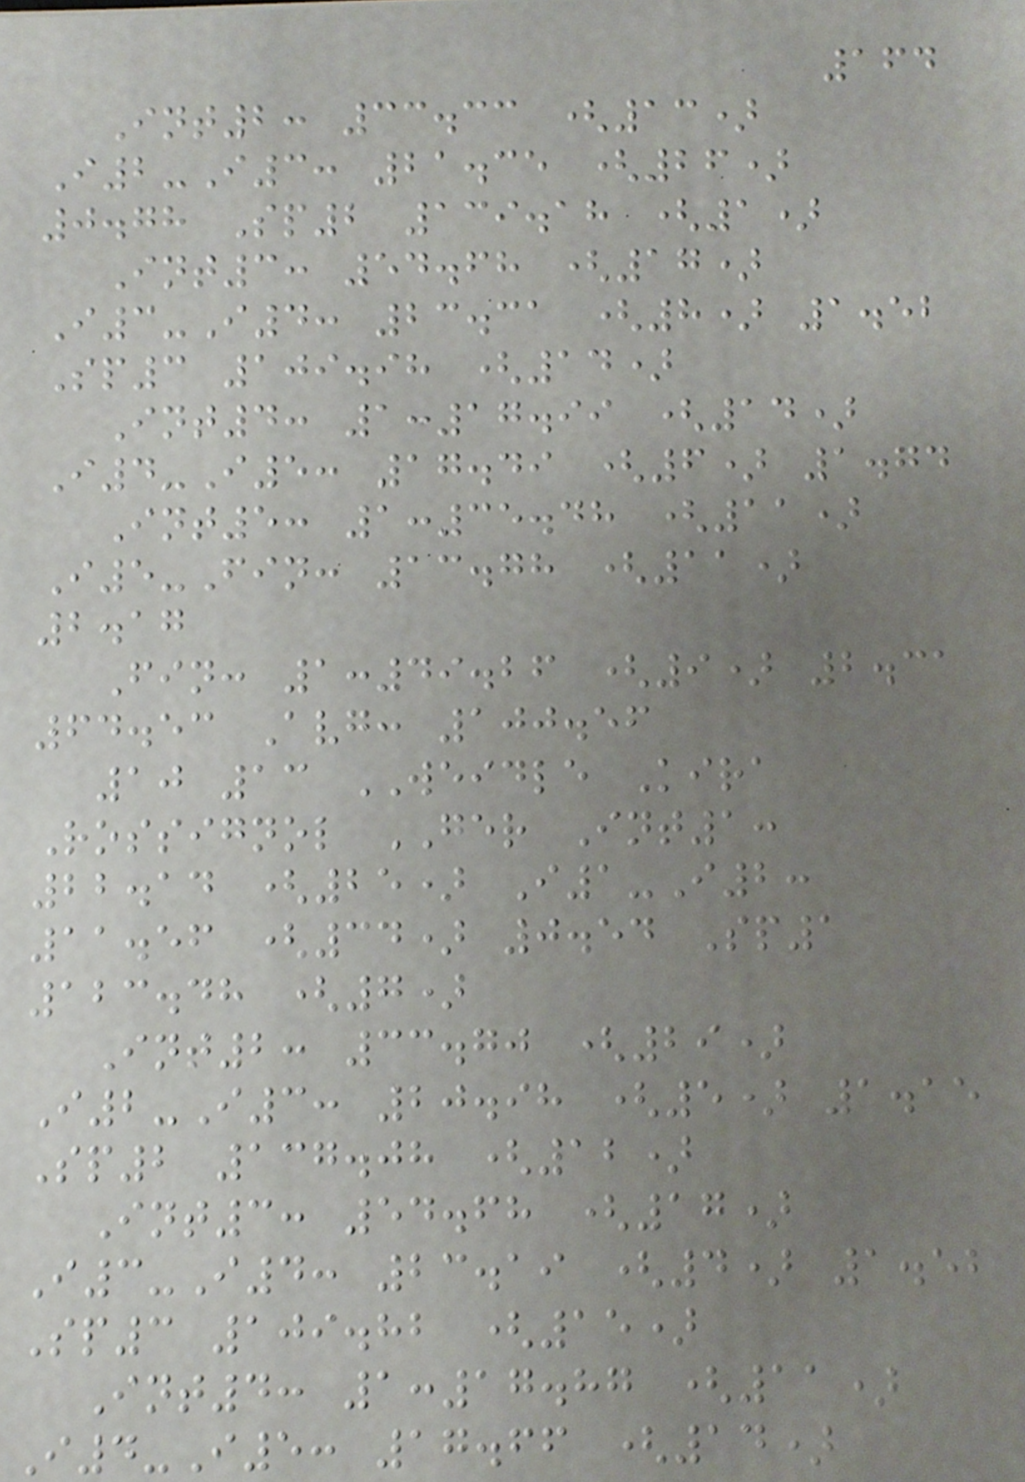164
Int2: 33.33 (13)
I2-I3: 21.35 (26)
0.78 Sp2 139.18 (1)
Int3: 54.68 (17)
I3-I4: 23.31 (8) 1.52
Sp3 109.98 (14)
Int4: 1:17.99 (14)
I4-I5: 17.49 (6) 1.74
Int5: 1:35.48 (11)
I5-Fin: 13.78 (11)
2.17
Fin: 1:49.26 (9) 2.31
64.53 Avg: 100.56
10 13 WEIDLE Kira
Rossignol GER Int1:
22.14 (25) I1-I2:
11.56 (34) 0.54 Sp1
123.48 (7)
Int2: 33.70 (29)
I2-I3: 20.98 (5) 1.15
Sp2 137.08 (12)
Int3: 54.68 (17)
I3-I4: 23.19 (4) 1.52
Sp3 109.82 (15)
Int4: 1:17.87 (11)
I4-I5: 17.66 (14)
